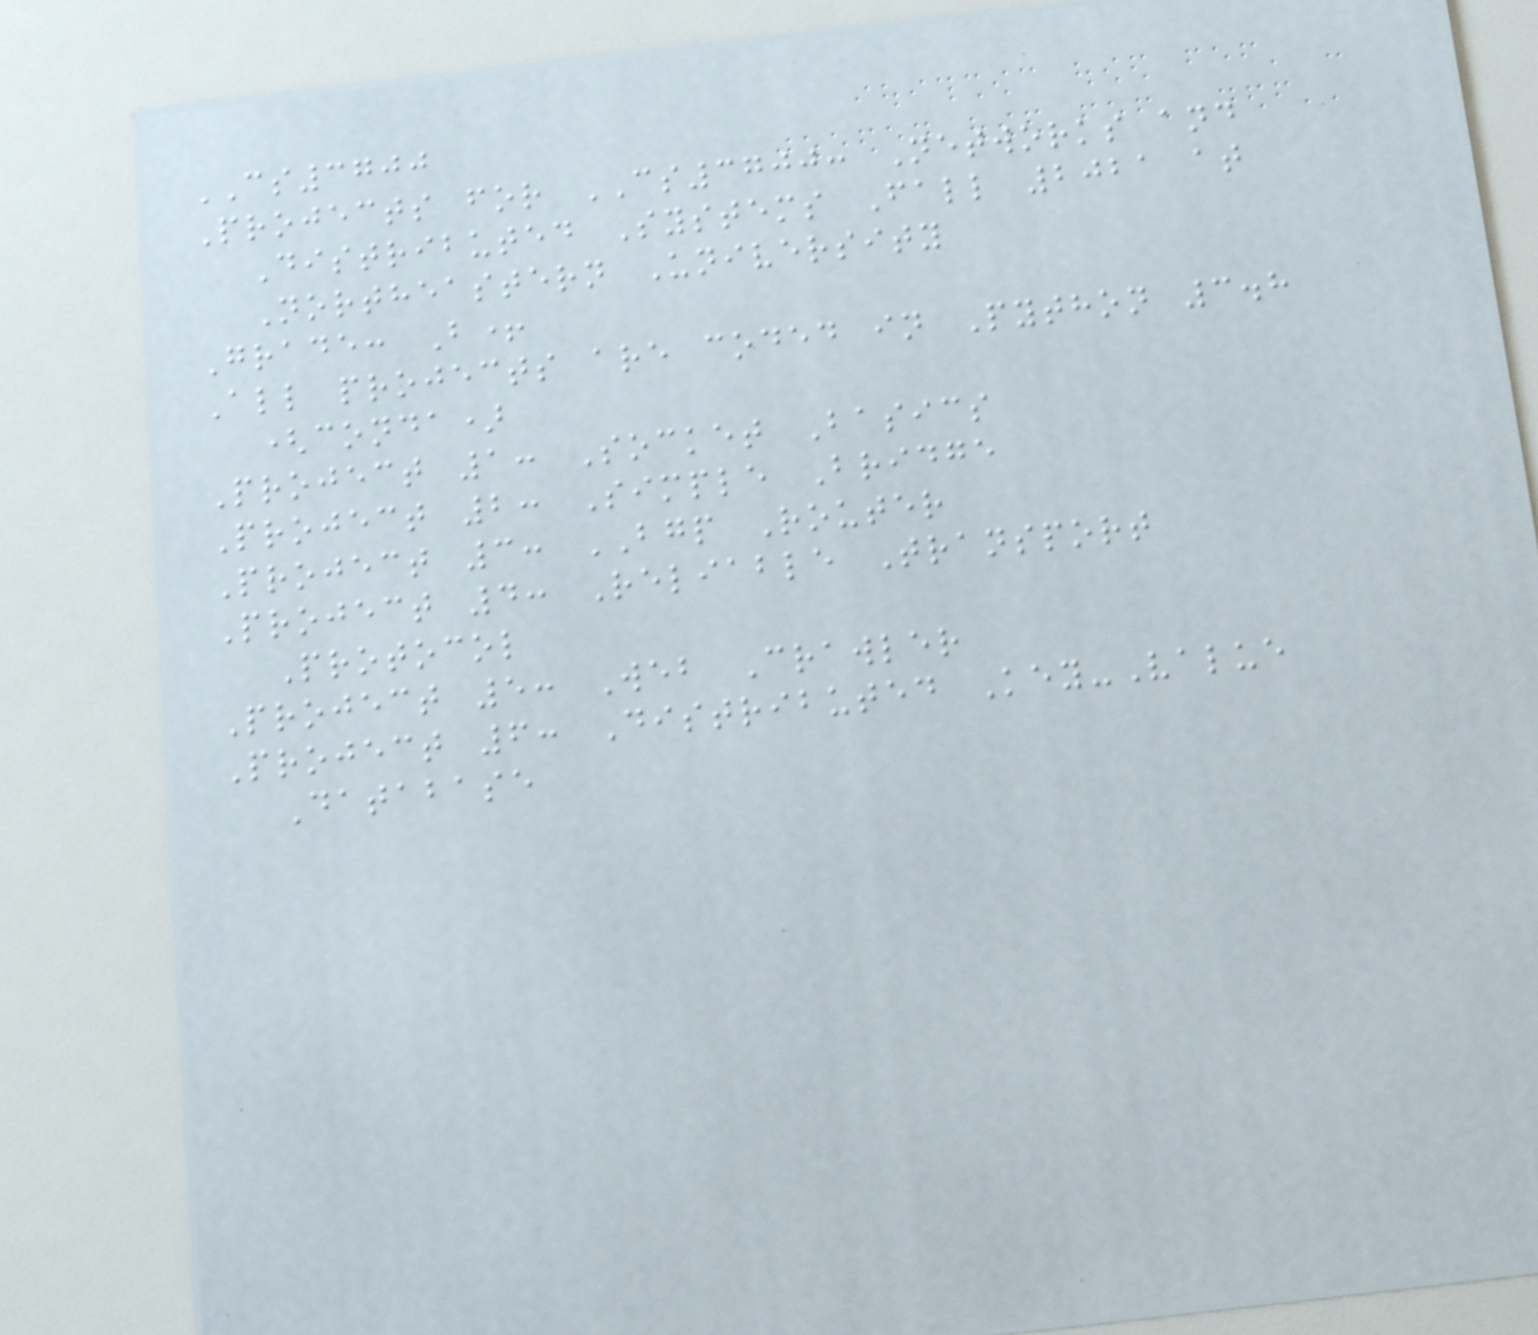CS3700
Projects for CS3700: Networks and
Distributed Systems Fall 2021 at
Northeastern University
Grade: B+
All projects are coded in Python 3.8
(conda)
Project 1: Socket Basics
Project 2: Simple Bridge
Project 3: BGP Router
Project 4: Reliable Transport
Protocol
Project 5: Web Crawler
Project 6: Distributed Key-Value
Database
